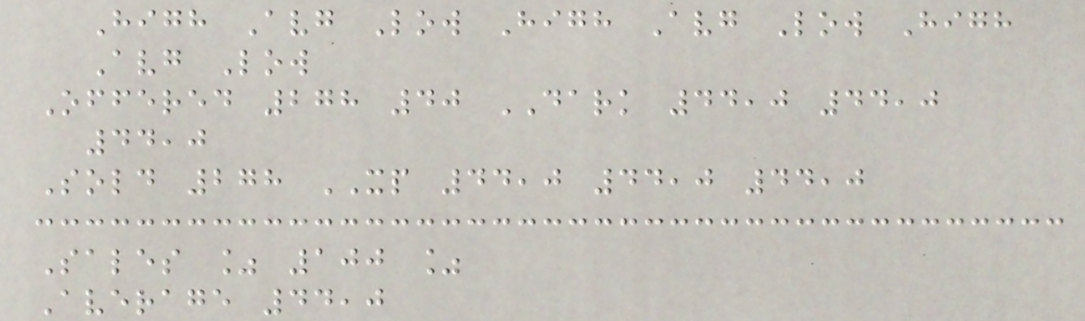High Avg Low High Avg Low High
Avg Low
Offered 278 40 DARK 44,0 44,0
44,0
Sold 278 XP 44,0 44,0 44,0
Sales % 100 %
Average 44,0
